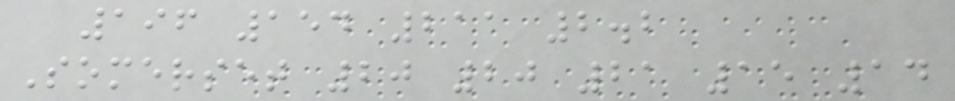196 154 211 2.2
Somerset 20 20 21 15 14
